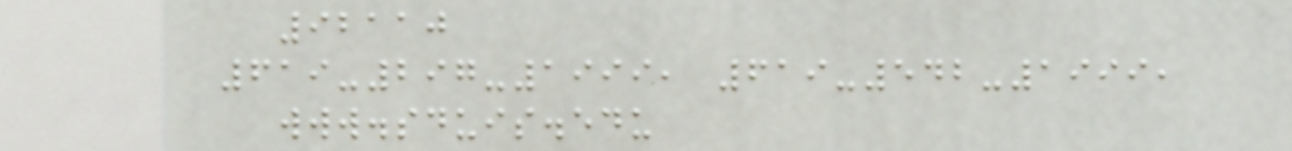92110
619-297-1999, 619-542-1999,
www.sduis.edu
